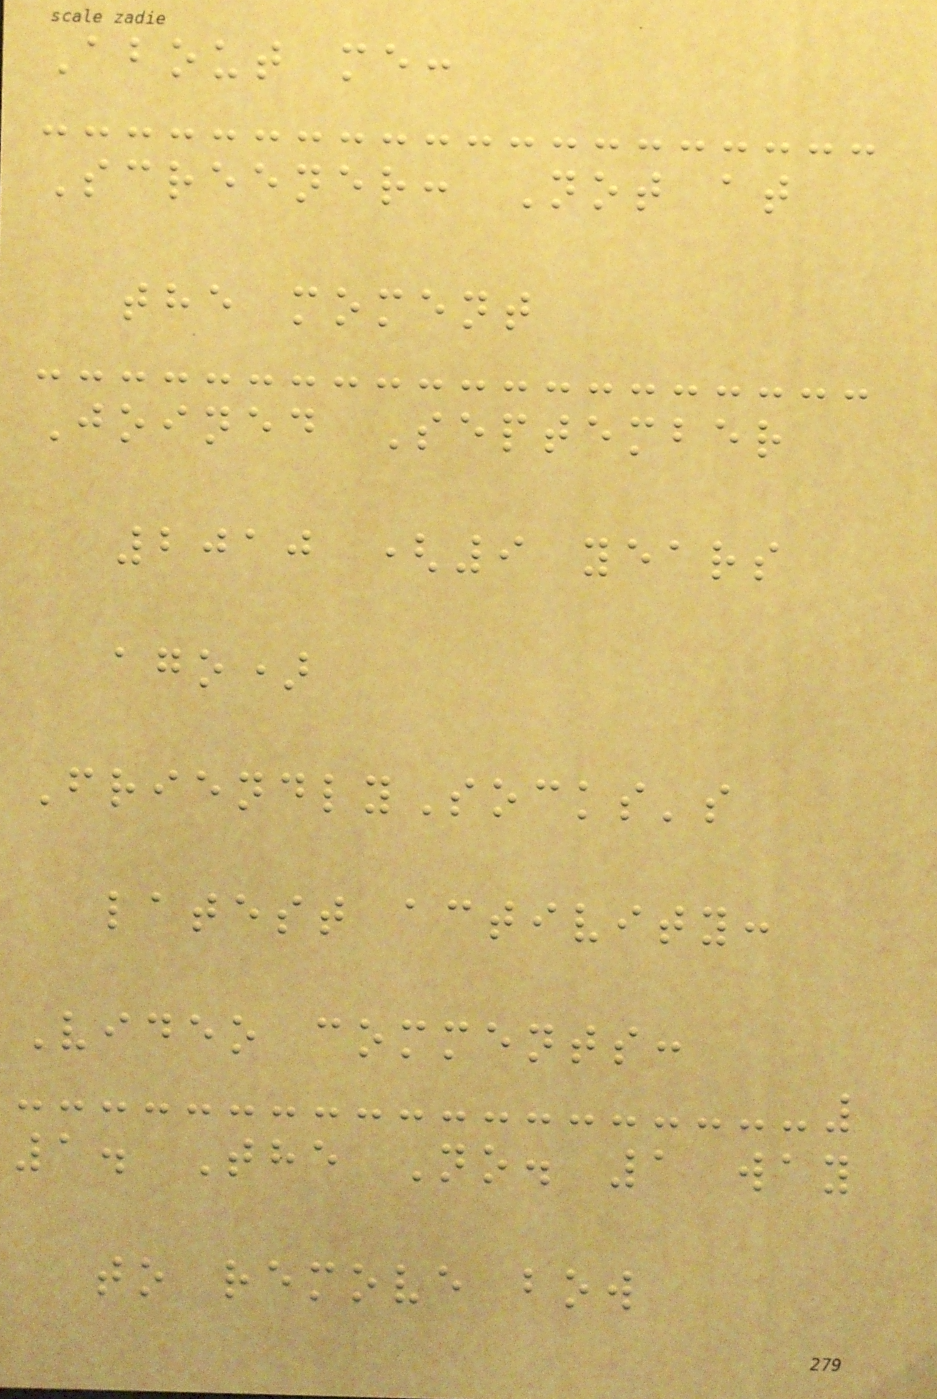About me:
Screener: Not at
the moment
Joined September
2010 (9 years
ago)
FriendlySocks's
latest activity:
Video comments:
1. The No. 1 way
to remove bow
